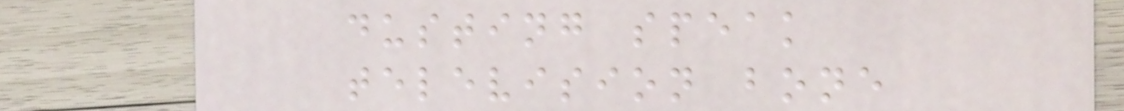dusting speak
television bone
